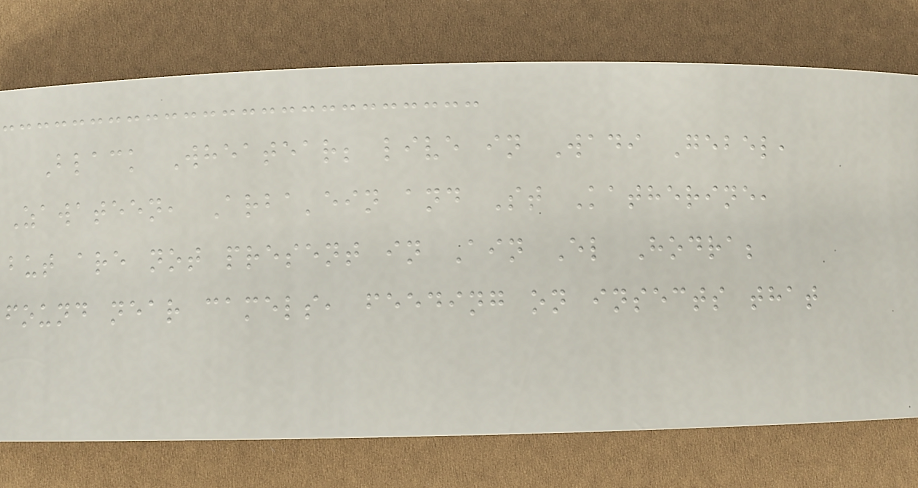Black Wheatear; live in Wadi Gebel,
Zawateen, Arba'ein and St Katherine,
but are not present in Ain El Hodra;
found near camels, feeding on insects that
